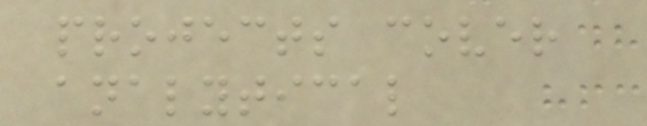projects cover
analytical
